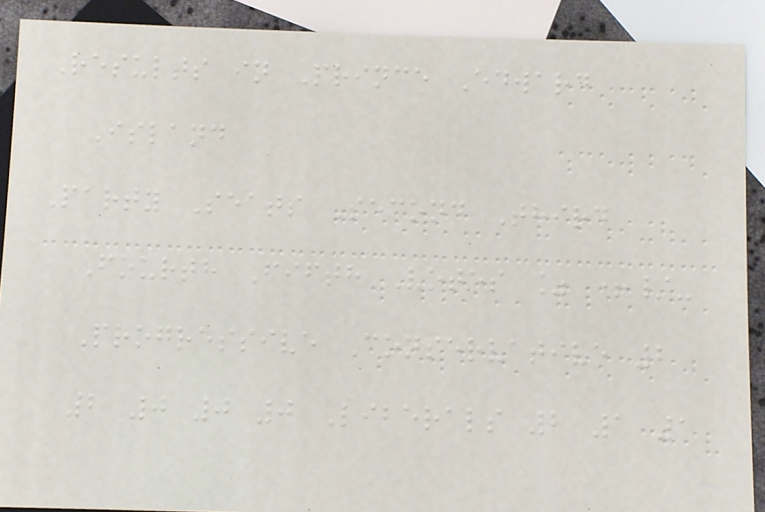Results in Prince Edward
Island
Party Seats Second Third
Fourth Fifth Votes % +/-
Progressive Conservative 2
2 0 0 0 Liberals 2 1 1
